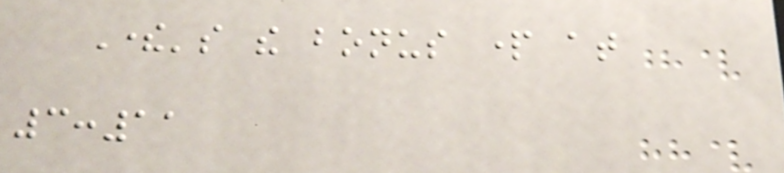There's the bonus part at
3:11
